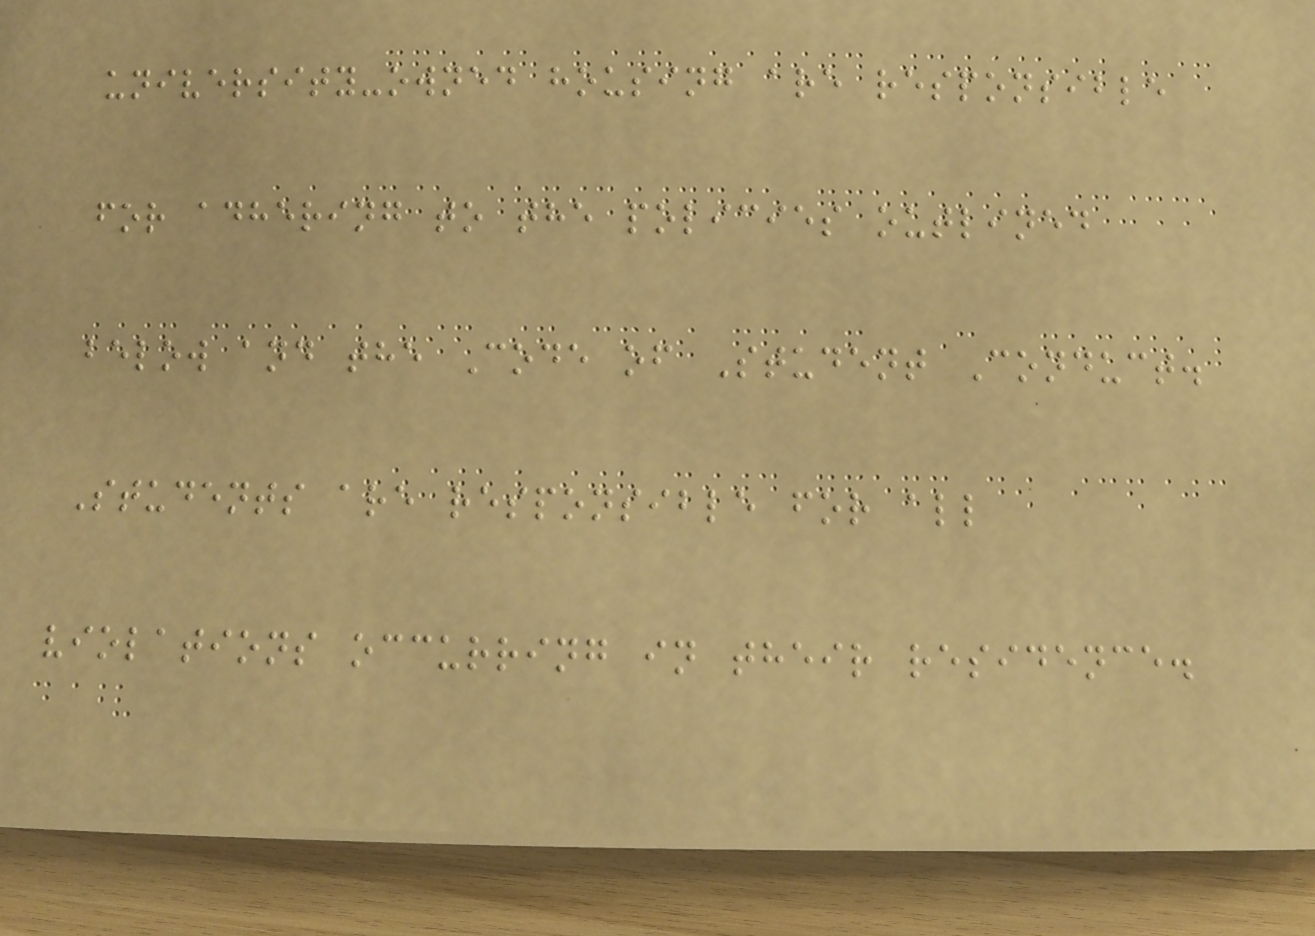university-owned housing are responsible
for adhering to the policies outlined
below and the Code of Student Conduct.
Students are responsible for all
violations occurring in their residence.
